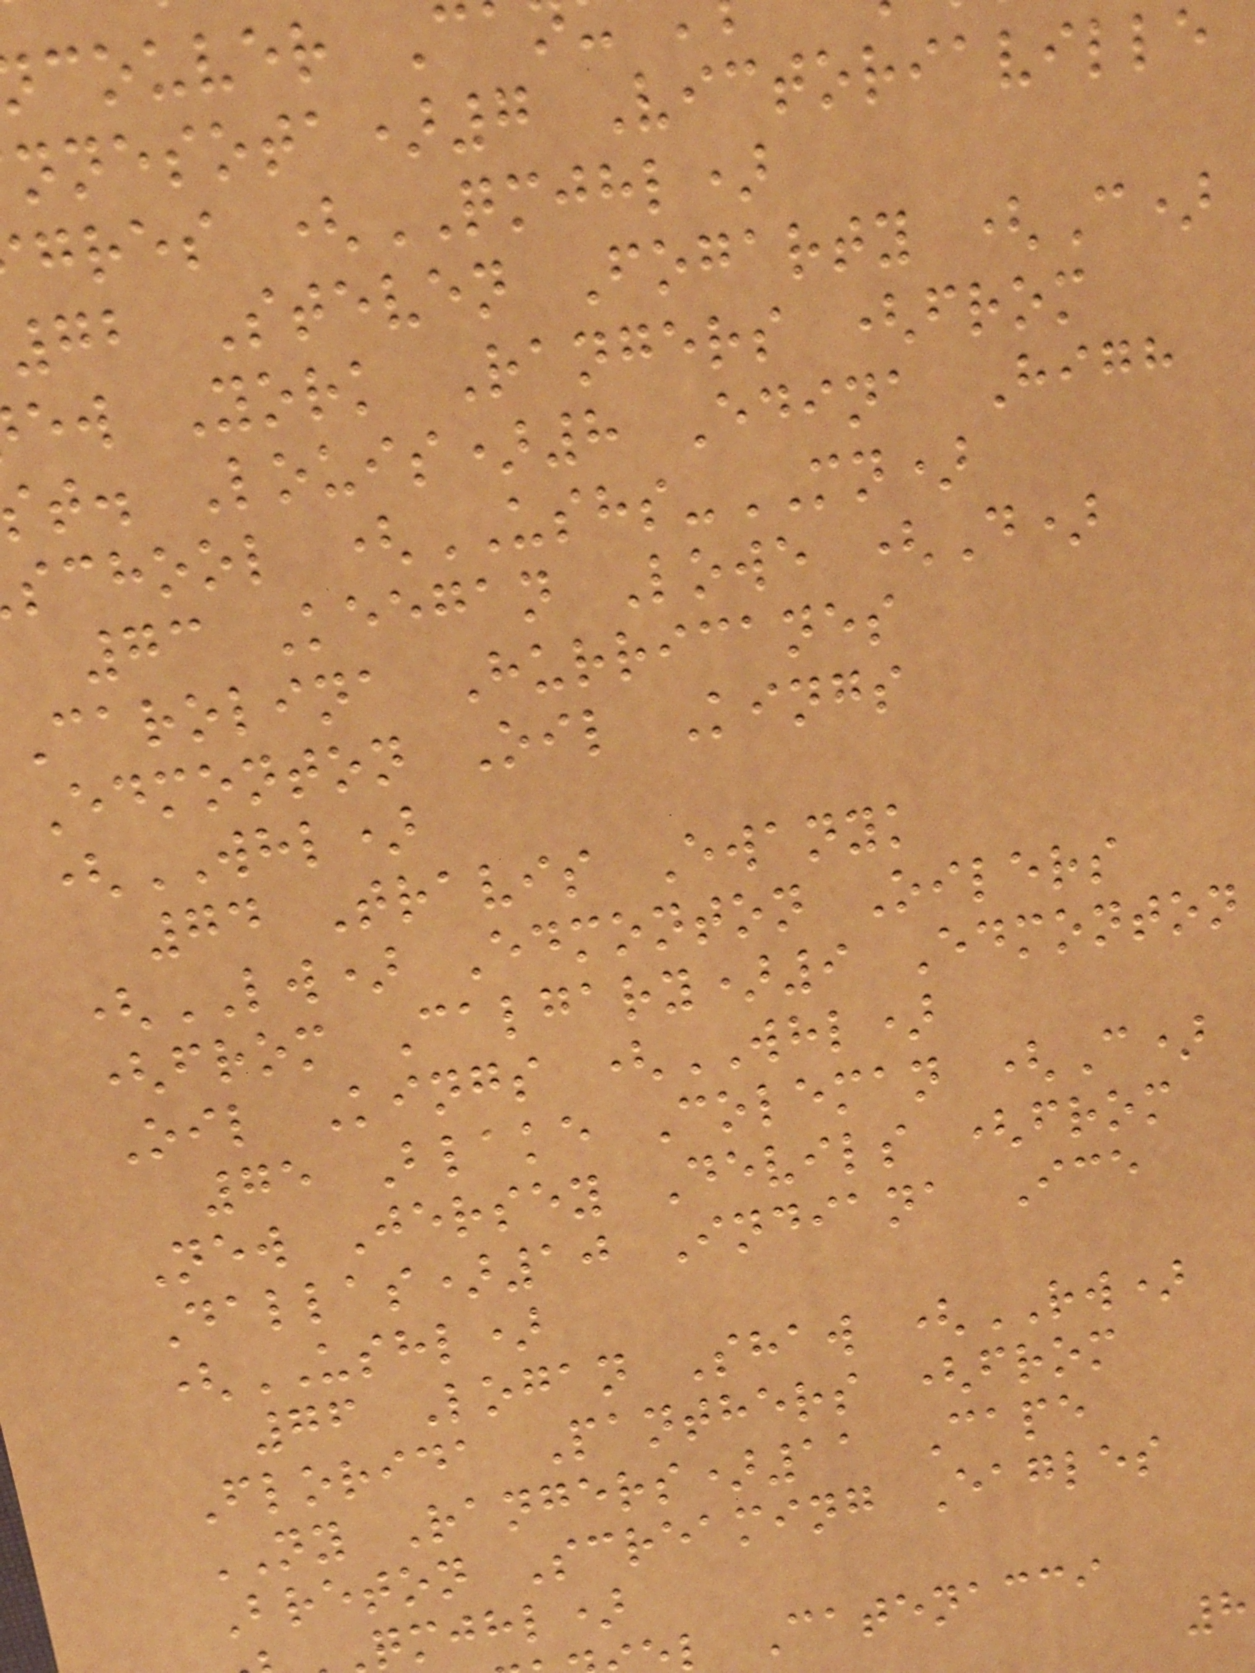couver C
nnesota)7 Victoriaville
gres (QMJHL)
72 Steven Fogarty (C)
ew York Rangers (from
t. Louis)8 Edina High
school (USHS-MN)
73 Keegan Lowe (D)
Carolina Hurricanes
Edmonton Oil Kings
(WHL)
74 Travis Ewanyk
(LW) Edmonton Oilers
(from Calgary)9 Edmonton
Oil Kings (WHL)
75 Blake Coleman (C)
New Jersey Devils (from
Dallas)10 Indiana Ice
(USHL)
76 Logan Shaw (RW)
Florida Panthers (from
NY Rangers)11 Cape
Breton Screaming Eagles
qmjhl)
l Catenacci
